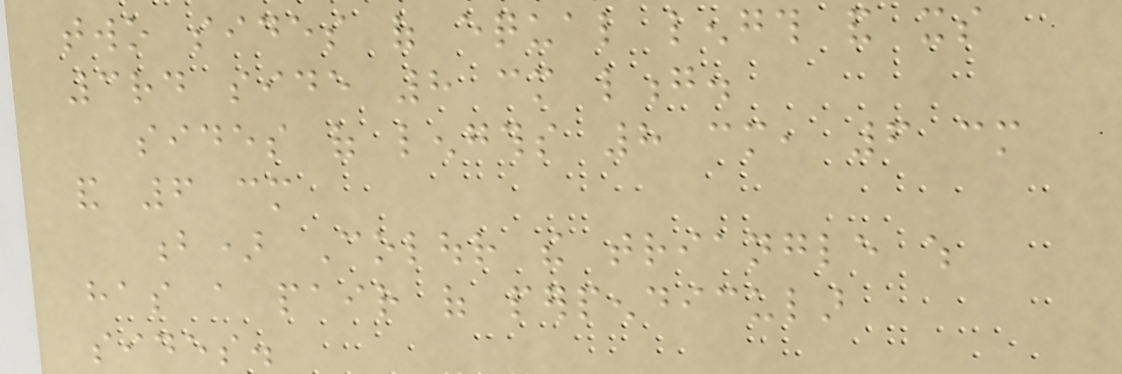two sides of equal length and its
3rd side 8 cm long.
sides of lengths 8 cm, 6 cm
and 6 cm
b) Colour the triangle which
has a pair of perpendicular
sides.
